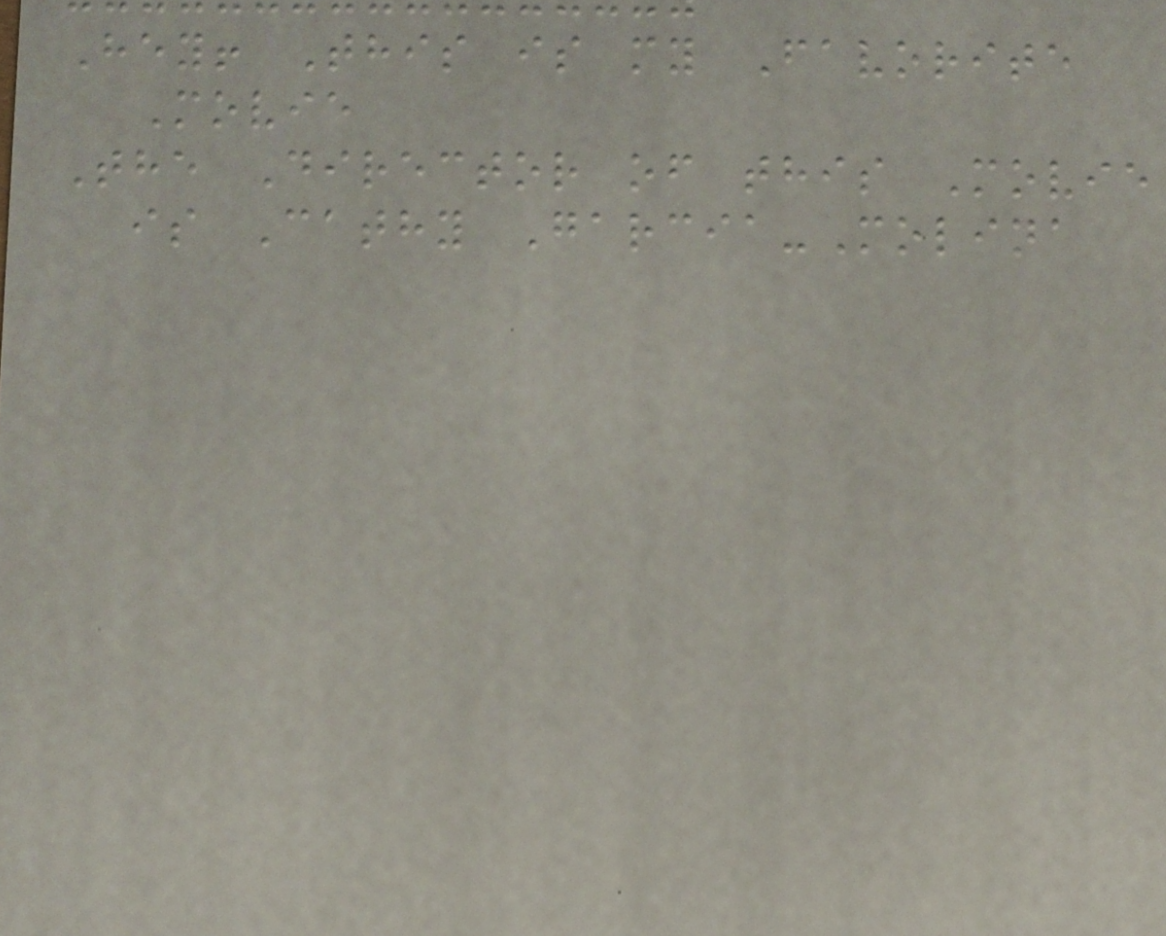Hey! This is my Favorite
Movie
The Director of this Movie
is Cathy Garcia-Molina
